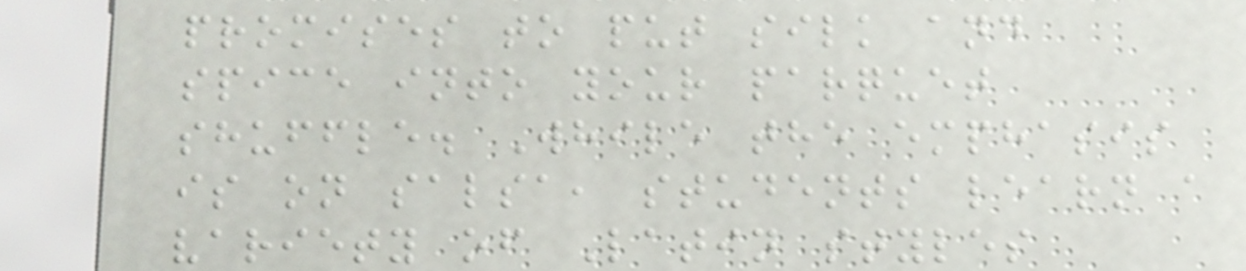promises to put silk and
spice into your parquet
shuffle. While the emphasis
is on salsa, students learn a
variety of Latin styles
